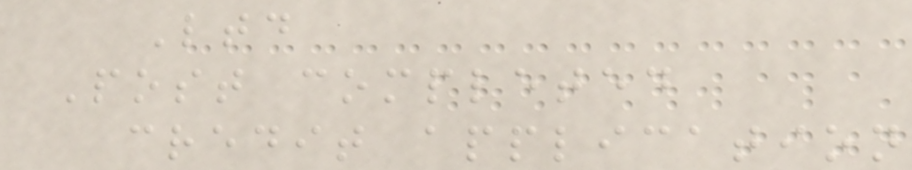Ltd
Post completed
credit application
